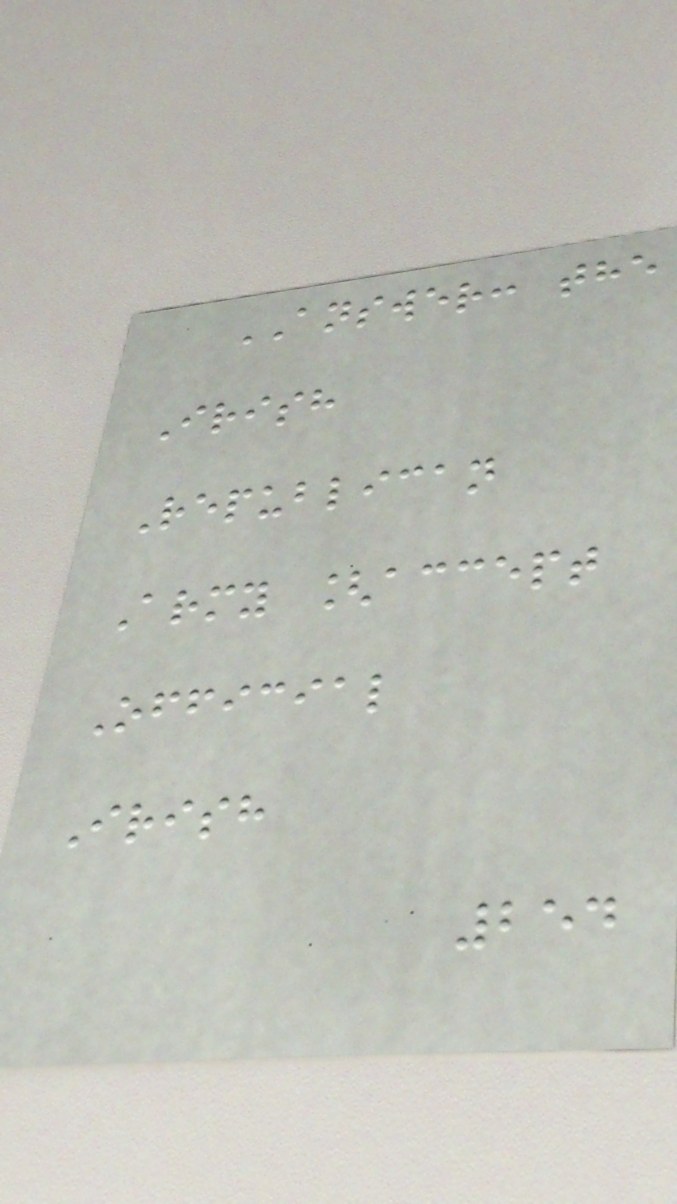ANSWER: the
Irish
Republican
Army [accept
Official
Irish
254
